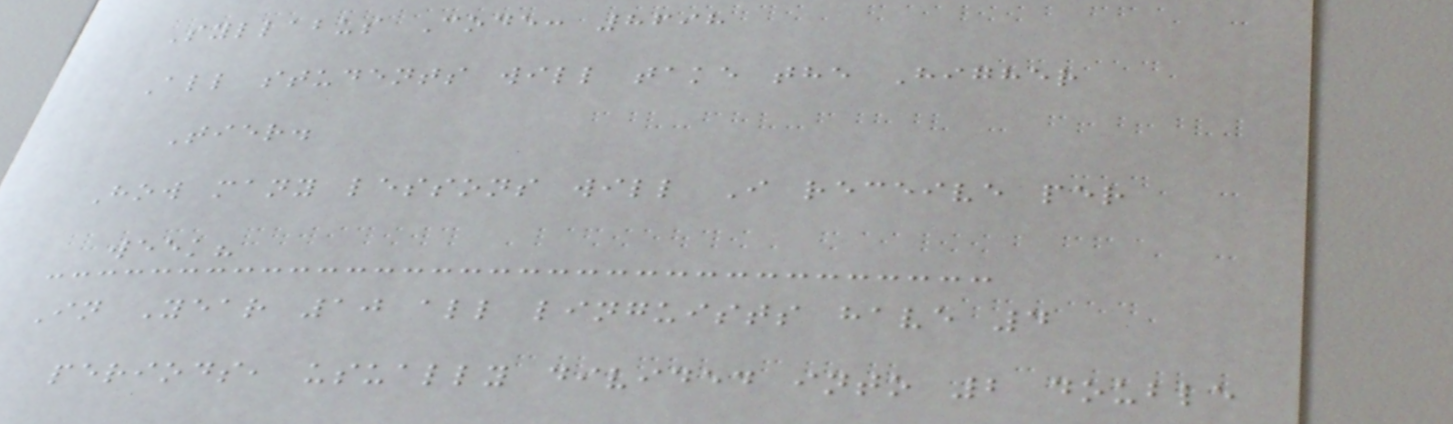Syllabus Code: 8698
All students will take the Higher
Tier.
How many lessons will I receive per
week?
In Year 10 all linguists have 4
periods, usually divided into 2 double
